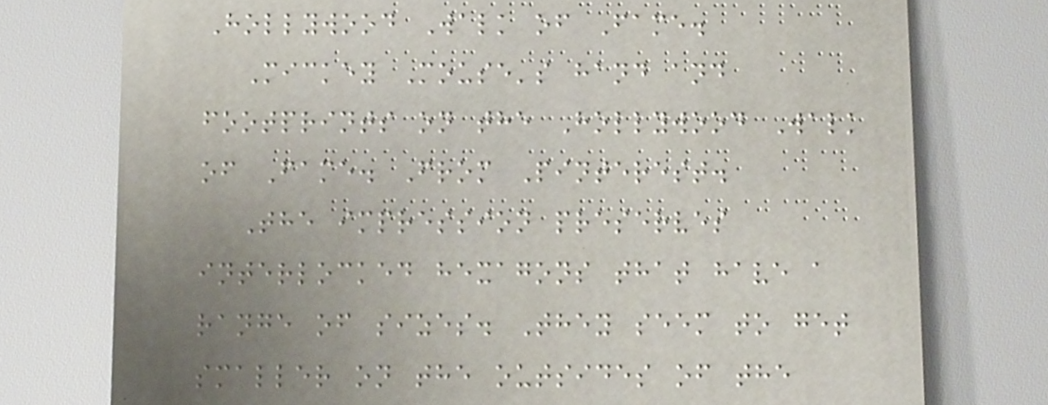Hollywood Walk of Fame.
Mickey Mouse's hand and
footprints on the Hollywood Walk
of Fame. From Pinterest.
The impression preserves
interlocked hexagons that have a
range of sizes. They seem to get
smaller on the outsides of the
